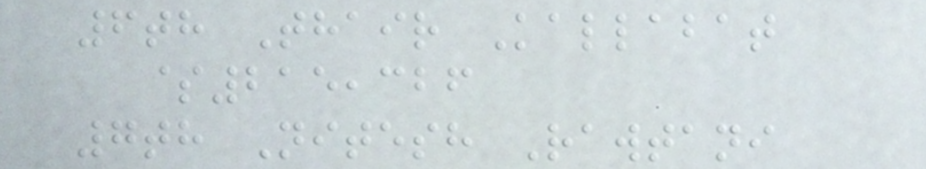6th Thair Kallabat
$215,326
7th Nitesh Rawtani
